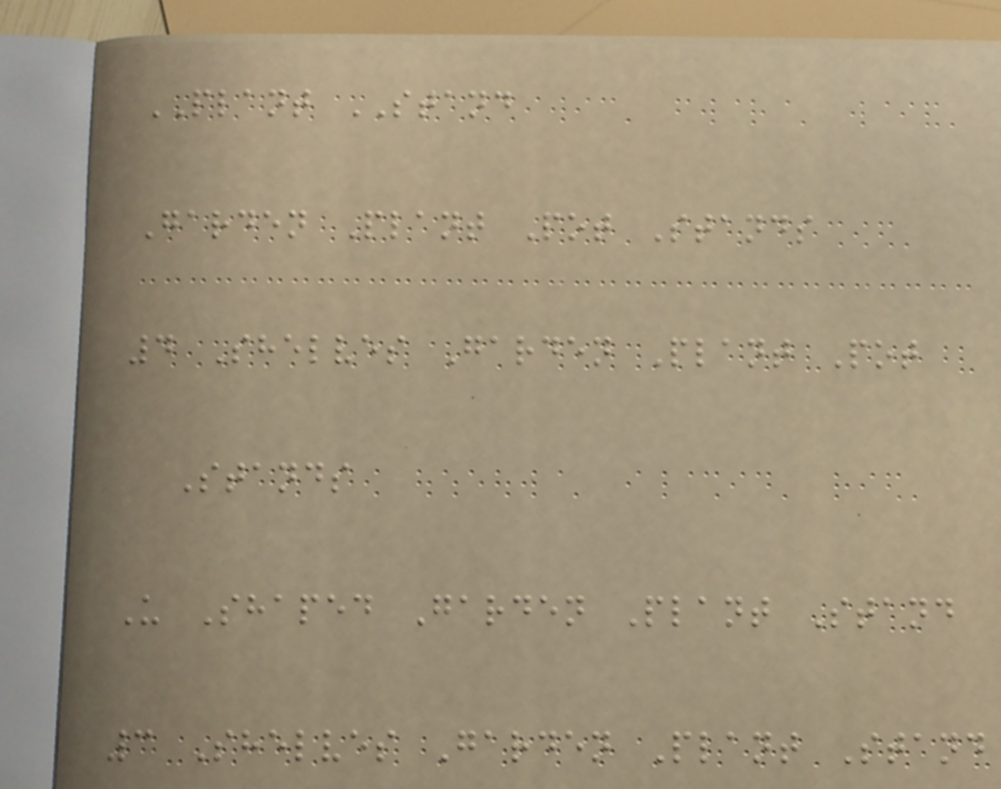PLANT STAND
Garden Plant Pot Stands
4 Shelves Garden Plant Pot
Stands
U Shaped Garden Plant Stand
3 Shelves Garden Plant Stand
